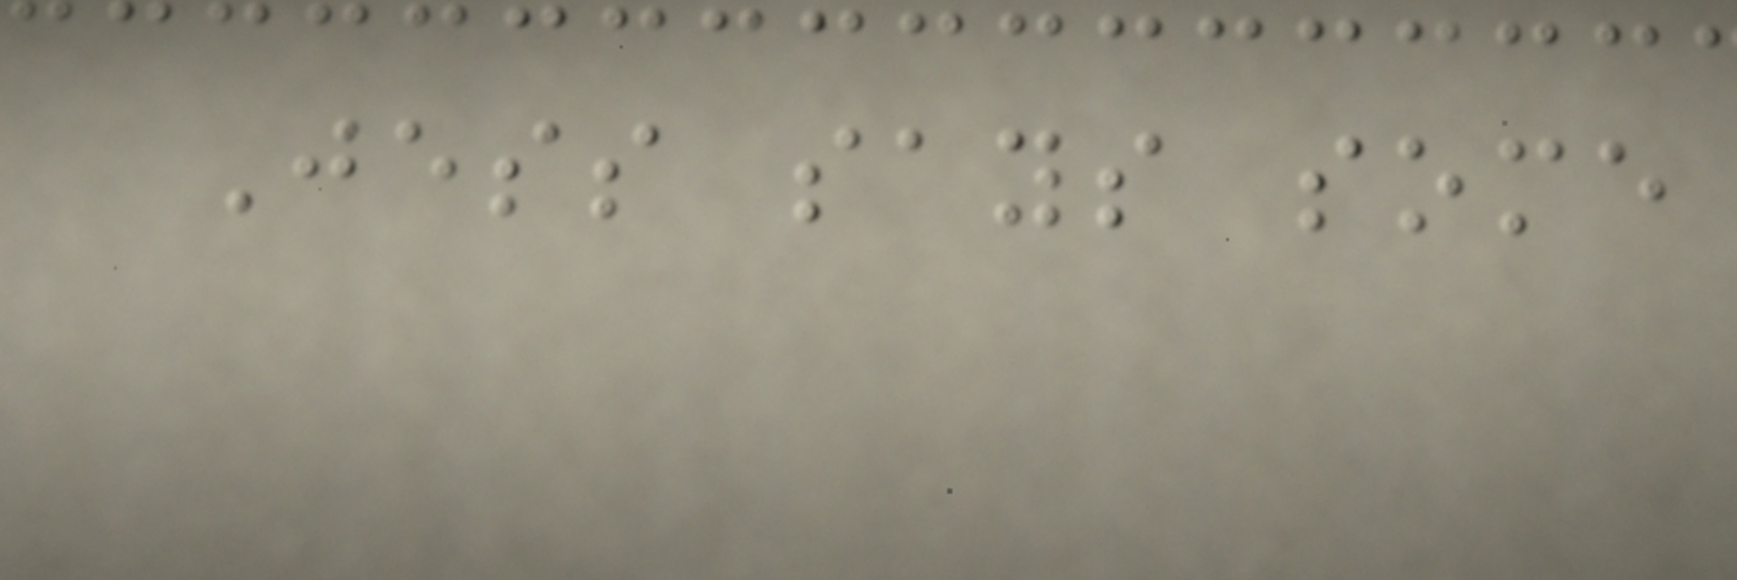Jess says some
